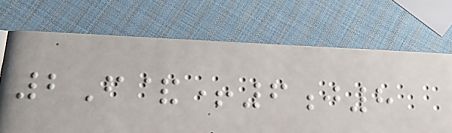2F&+6j8
